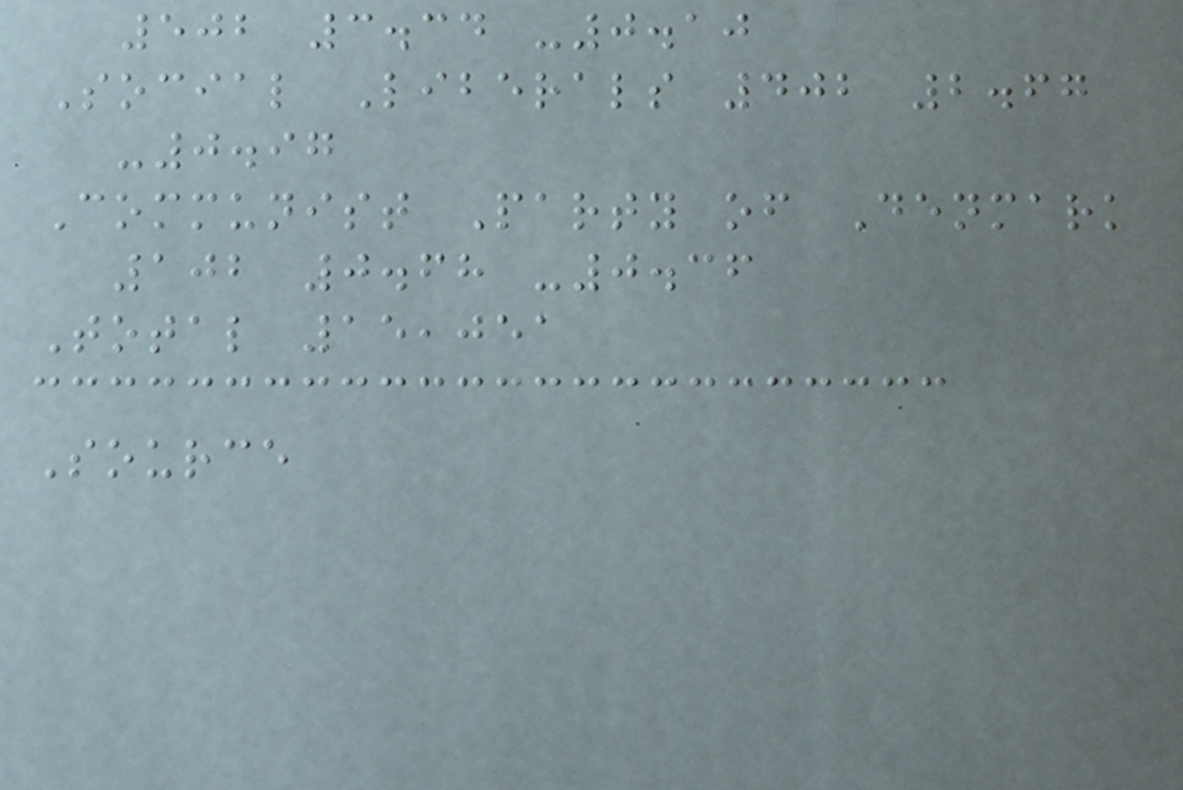502 3.34 -0.10
Social Liberals 402 2.67
-0.97
Communist Party of Denmark
102 0.68 -0.36
Total 15,051
Source
